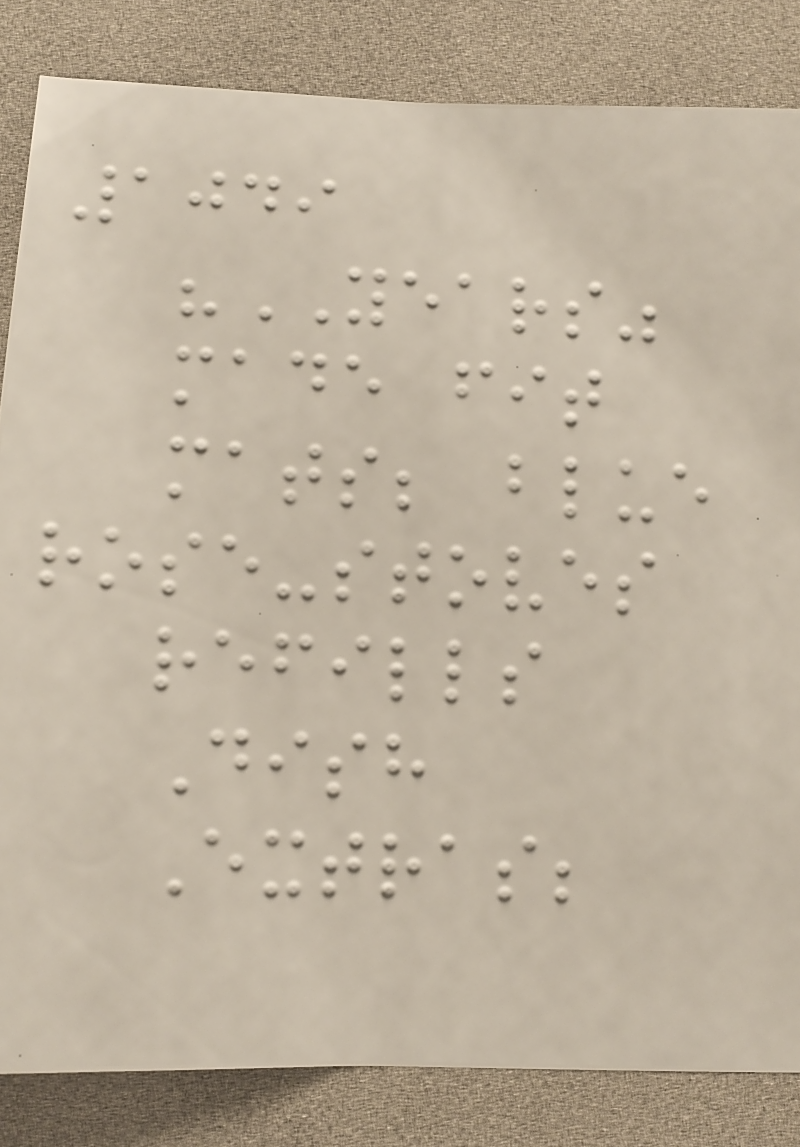1049
"YEARS"
made fit
mats; blue
rose-stoves
refills
Dish
Extras;
